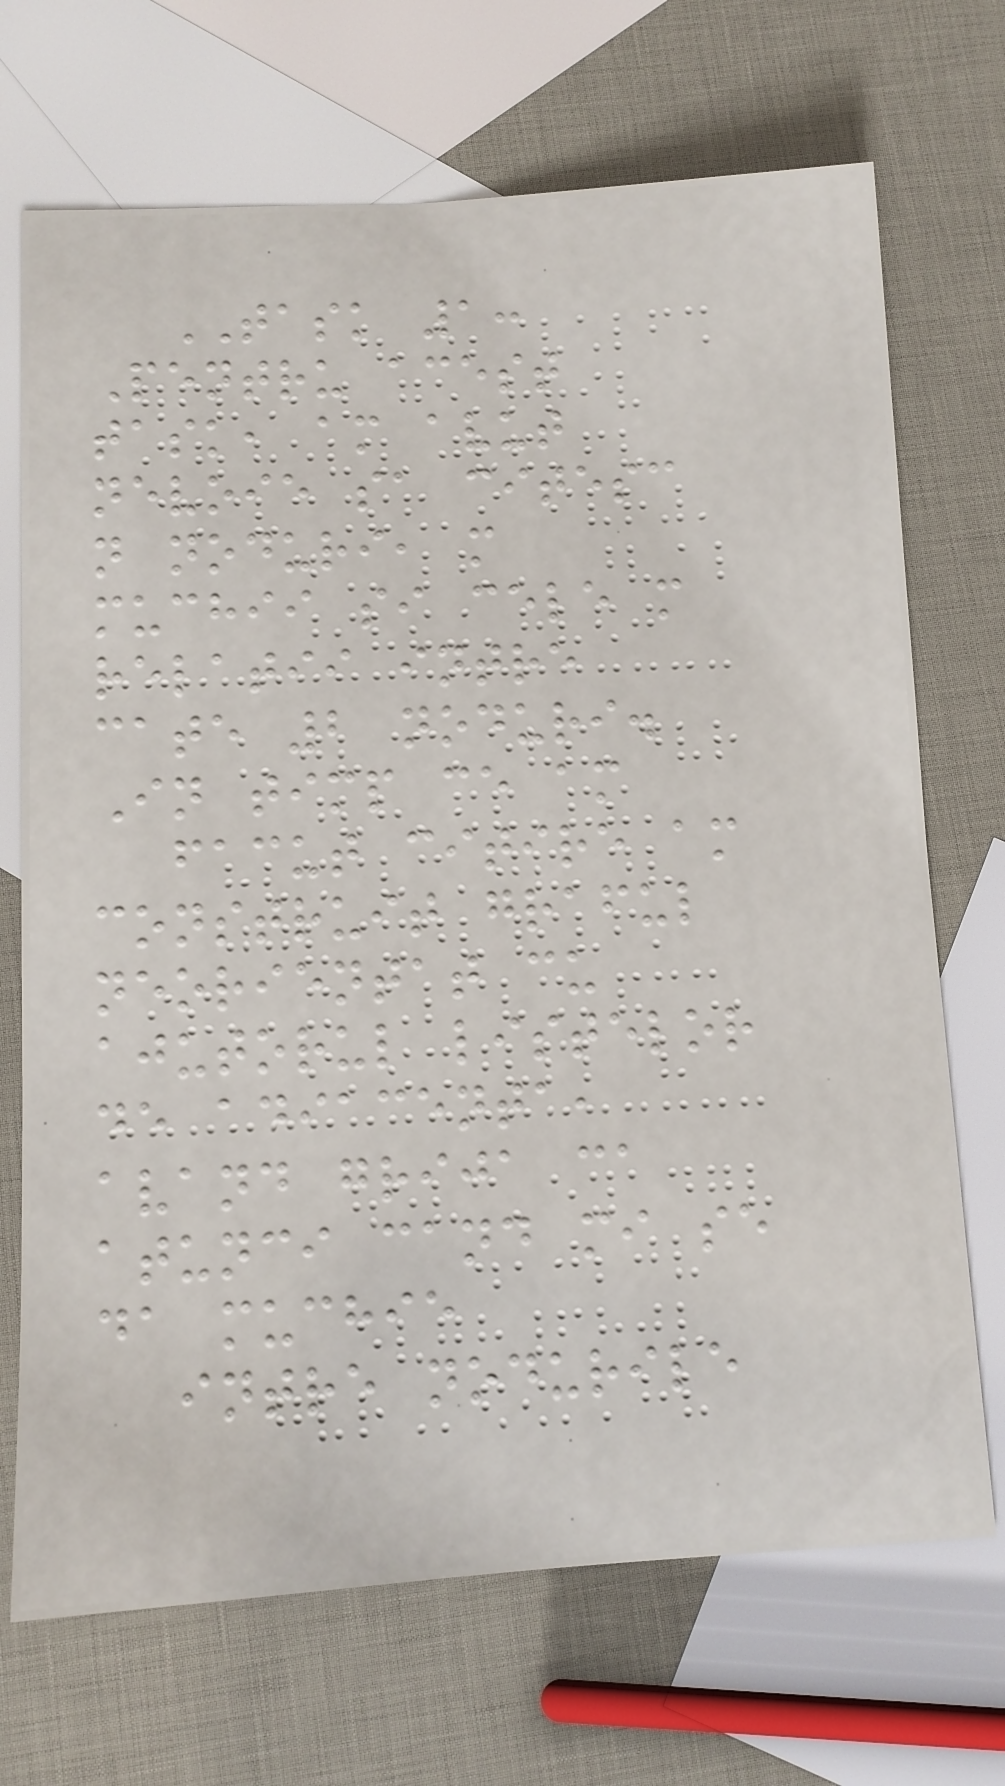TASK 1:
Pentru acest
task, am avut
nevoie sa citesc
n noduri, m
muchii si cele m
relatii intre
cate 2 noduri.
In timp ce am
facut citire am
construit graful
neorientat cu
ajutorul listelor
de adiacenta,
avand grija ca
atunci cand mi se
da muchie
intre nodurile
